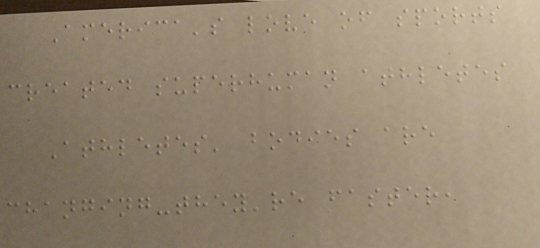America's love of sports
created superhuman athletes
Athletes' bodies are
changing-they're faster,
